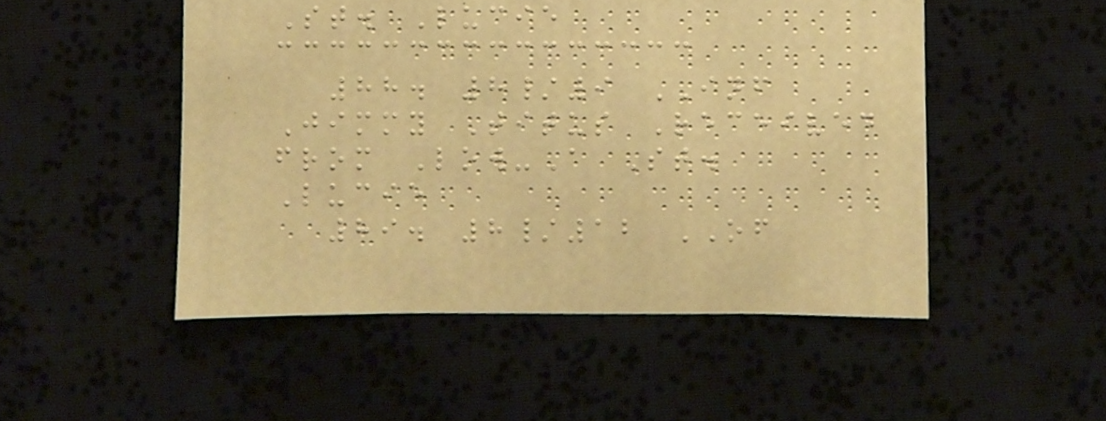St. Lucie
88. 8/9 INF
Jimmy Titus Received
from Low-A St.
Lucie
89. 8/12 OF
